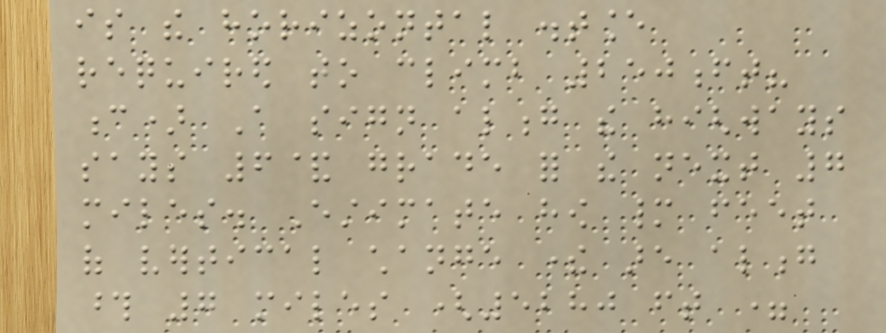is the horizontal distance
required to climb 250ft?
c) A sign along the highways
says 6& grade for the next 7
miles. Estimate how many feet
of vertical change there are along
those 7 miles (5280 ft =
